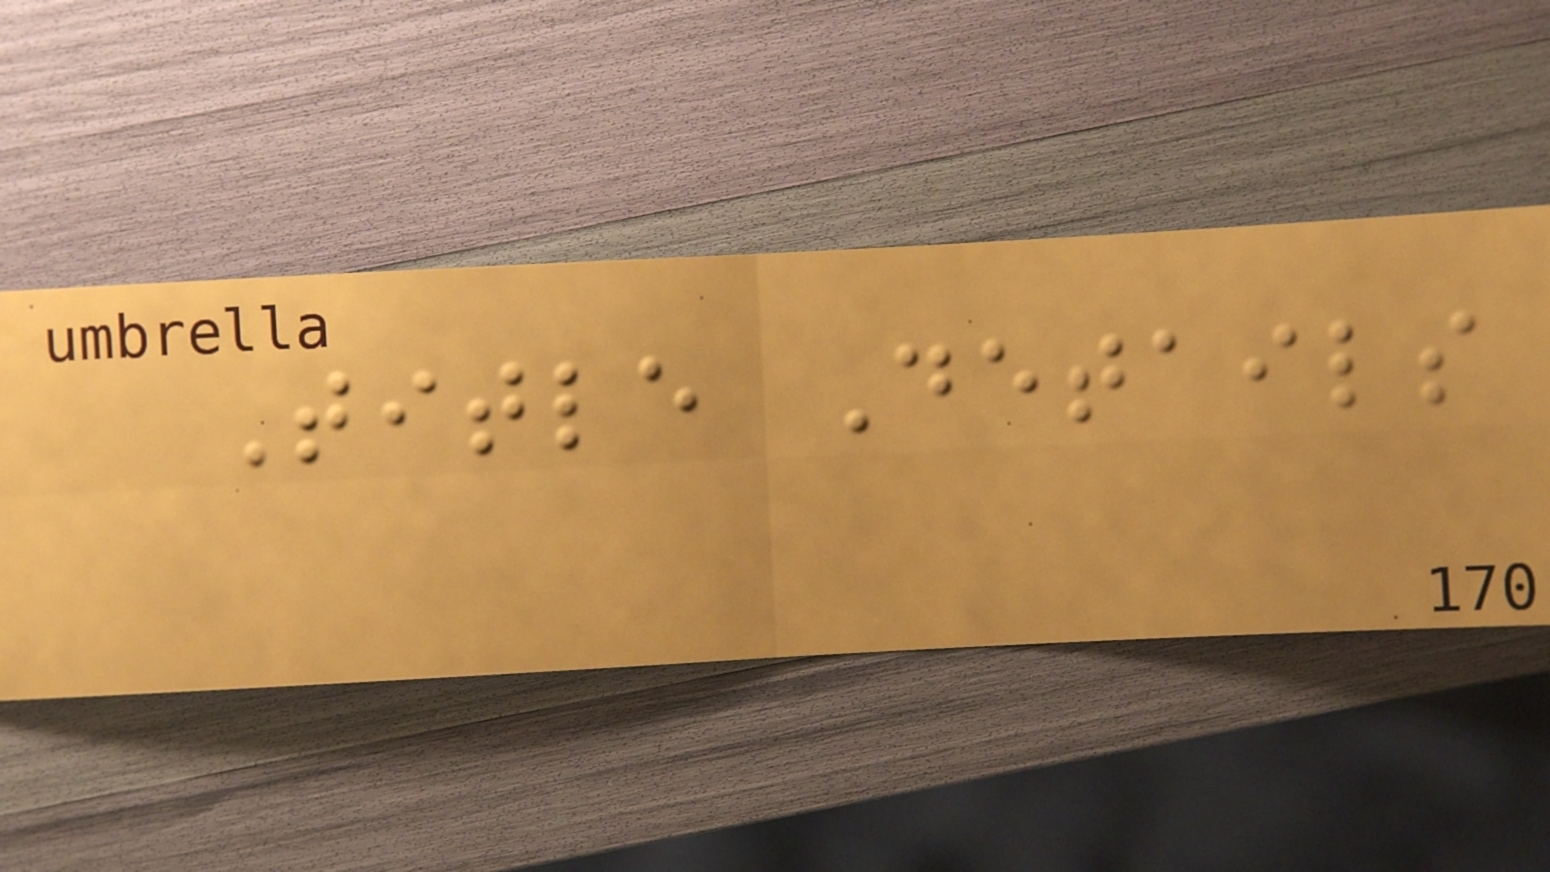Title Details
